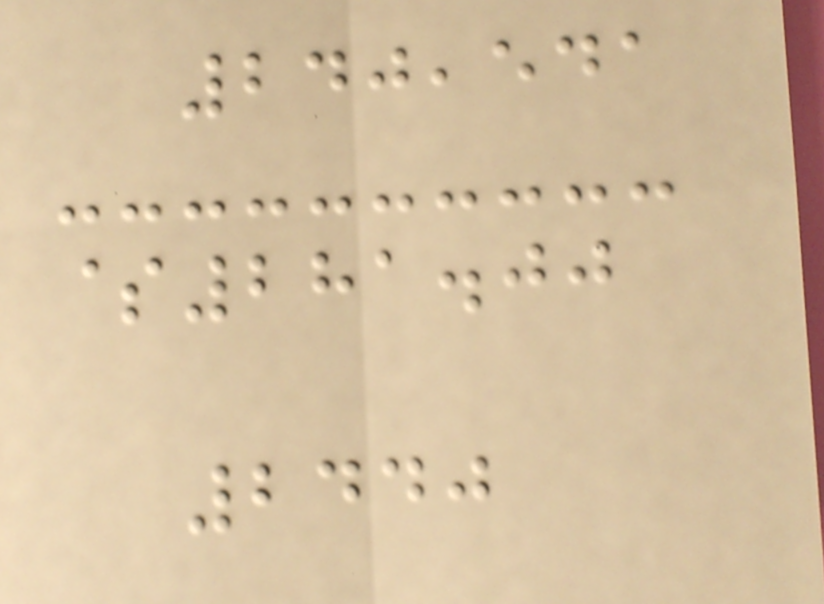240,541
$281.00
2440
